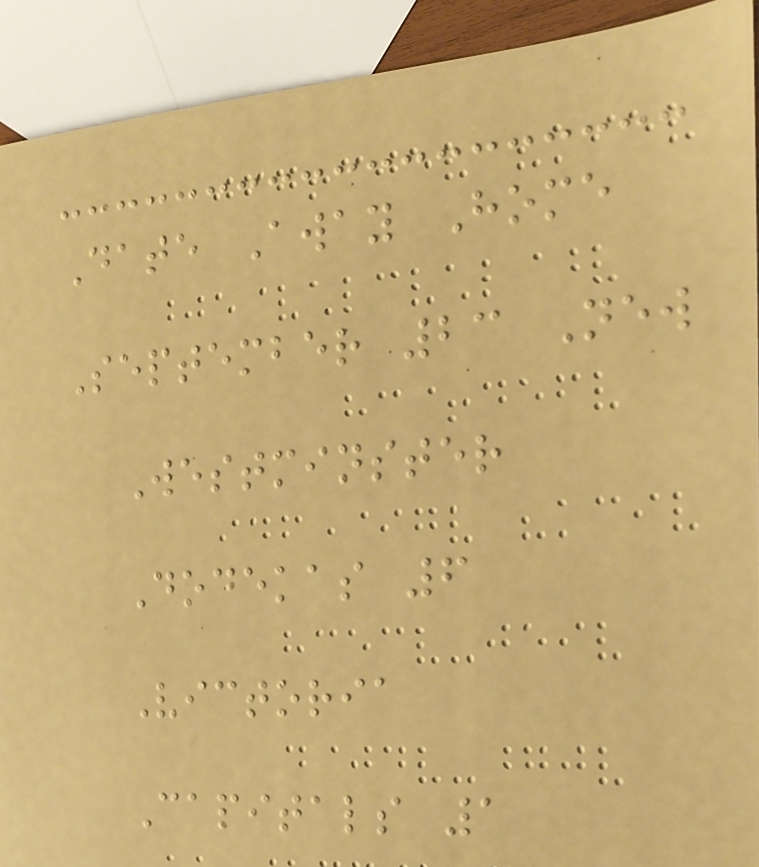Date Away Home
September 23 New
Westminster
Dodekas 6
Victoria
Capitals 1
